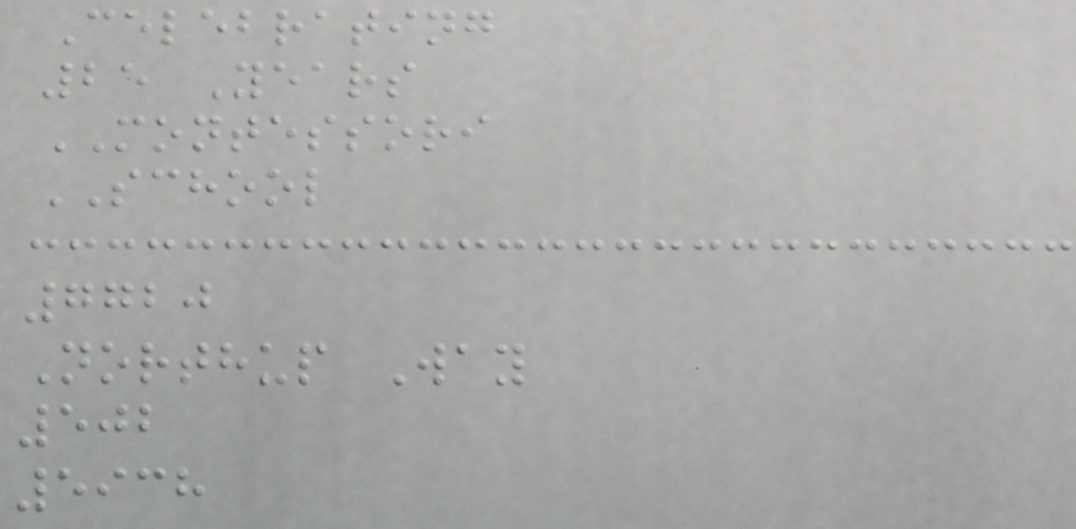Celebrating
25 Years
MONTESSORI
SCHOOL
7720
Northup Way
502
5938
